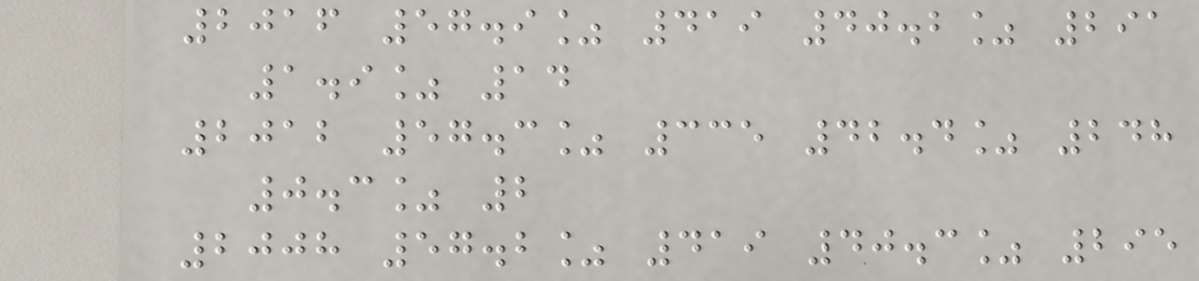2016 57.9% 419 40.2% 291
1.9% 14
2012 57.3% 335 42.4% 248
0.3% 2
2008 57.2% 419 40.3% 295
